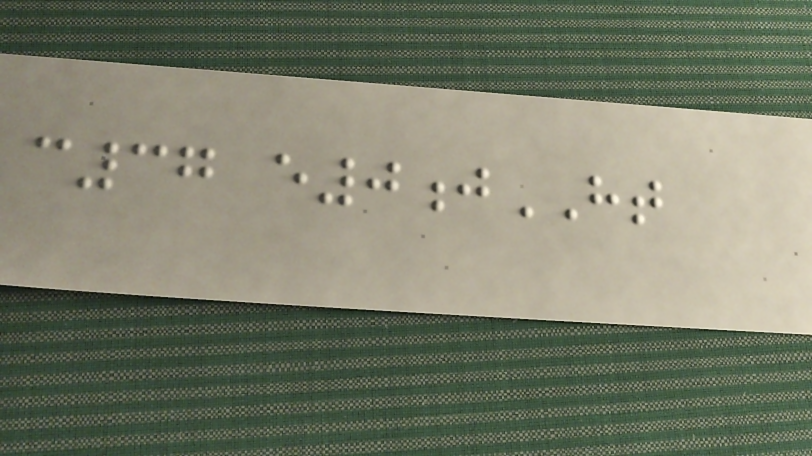c37 e0jHT
